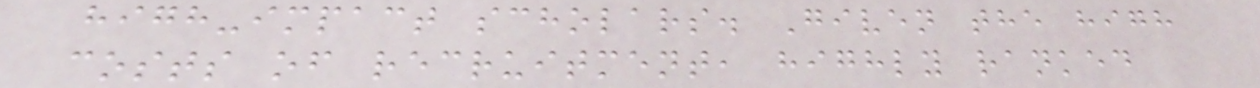high-impact scholars. Given the high
costs of recruitment, highly ranked
